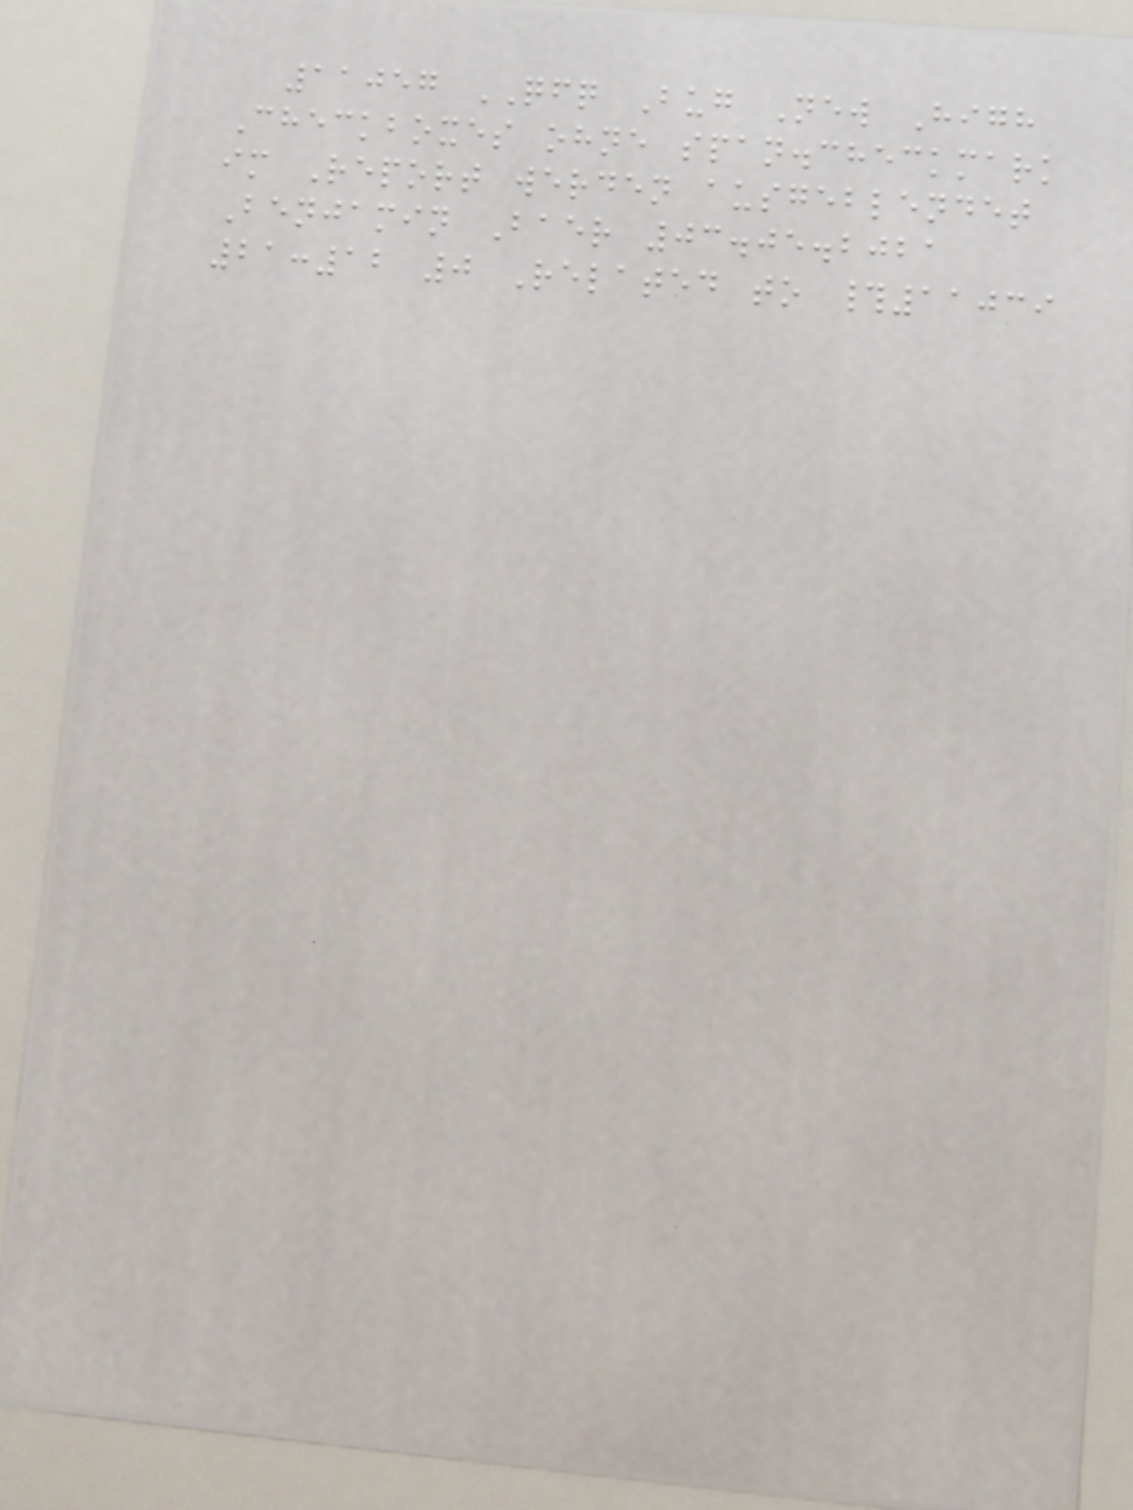11057 QFQ Bug New High
Checkboxes ohne span.checkmark
im Report werden ausgeblendet
Benjamin Baer 03.05.2021
21:12 0 Related to #11039
